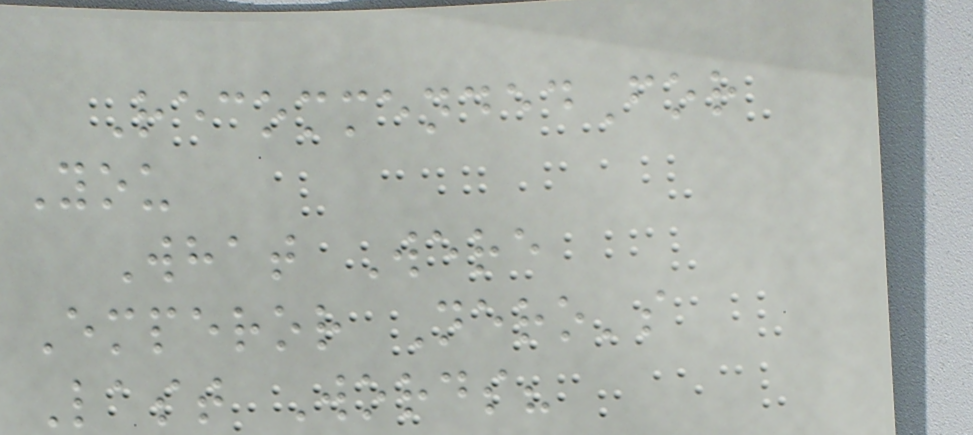RecommendedFor
You
What Were
Emperor Nero's
Last Words?
